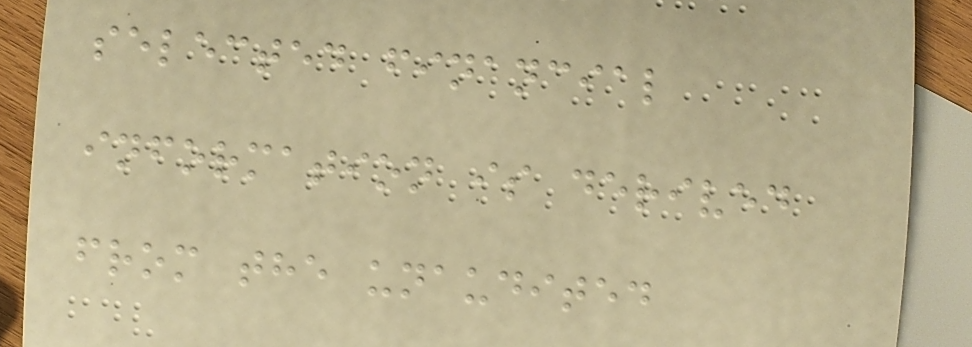selected financial
information is derived
from the unaudited
